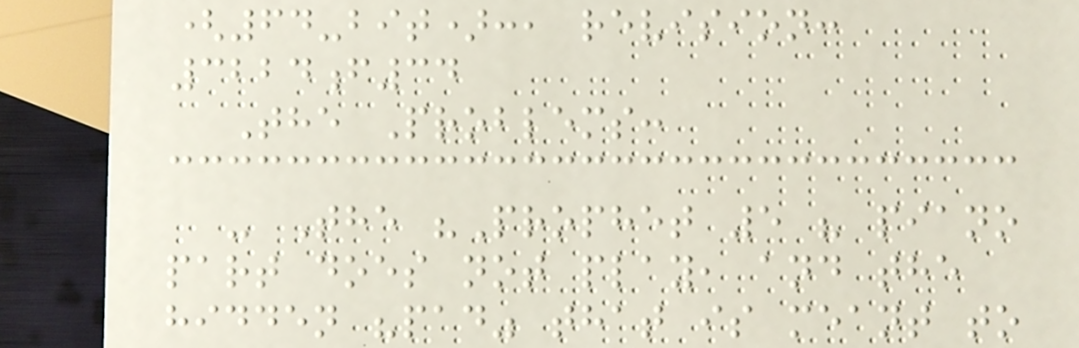(64-bit):, revision:
3224f34
The Problems:
- The "Prophet 5 " piano
part does not play, and the
hidden "pad" that is meant to
